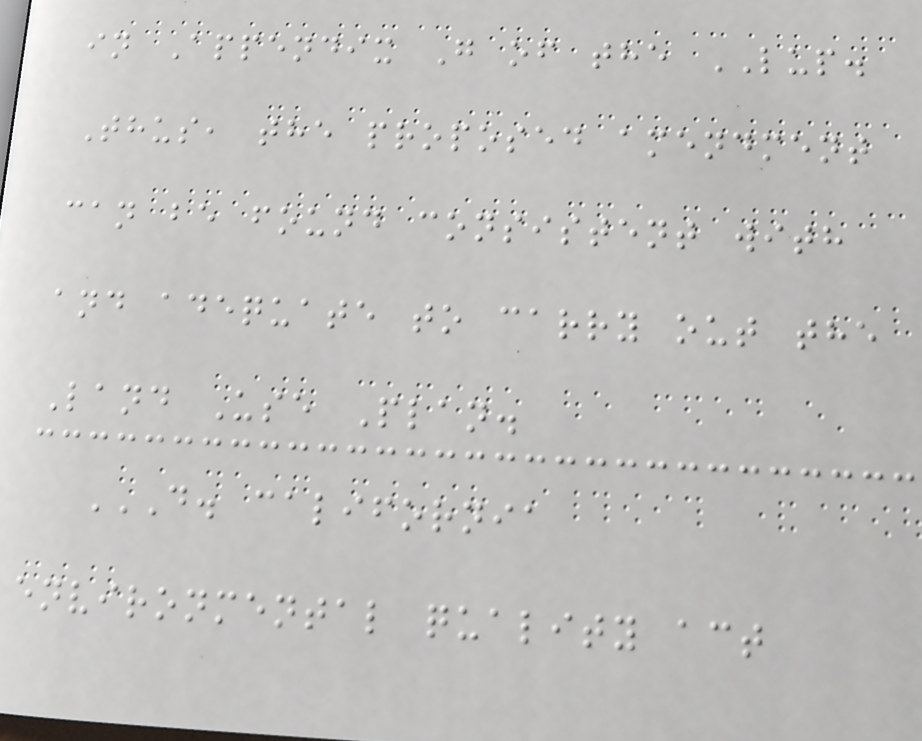in Appendix G of the LUP.
Thus, the proposed amendment
can be found consistent with
and adequate to carry out the
Land Use Plan.
D. CALIFORNIA
ENVIRONMENTAL QUALITY ACT
